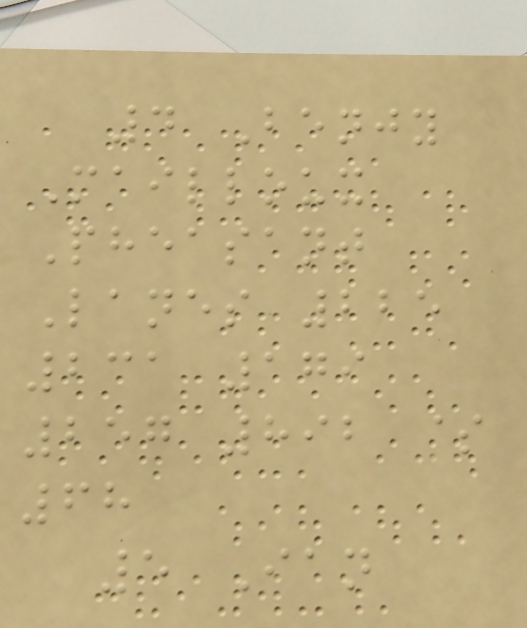4 Benjy
Mailloux
Pheasant
Lanes 225
231 179
257 892 $
68
5 Ian
